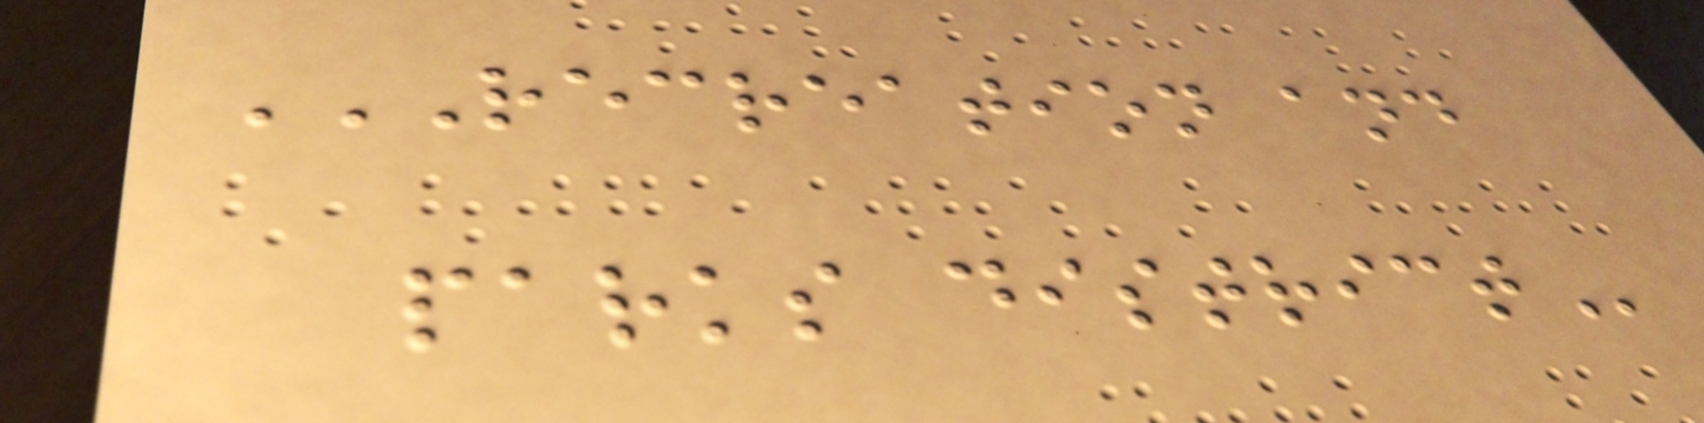RECREATION AND
PARKS DISTRICT
